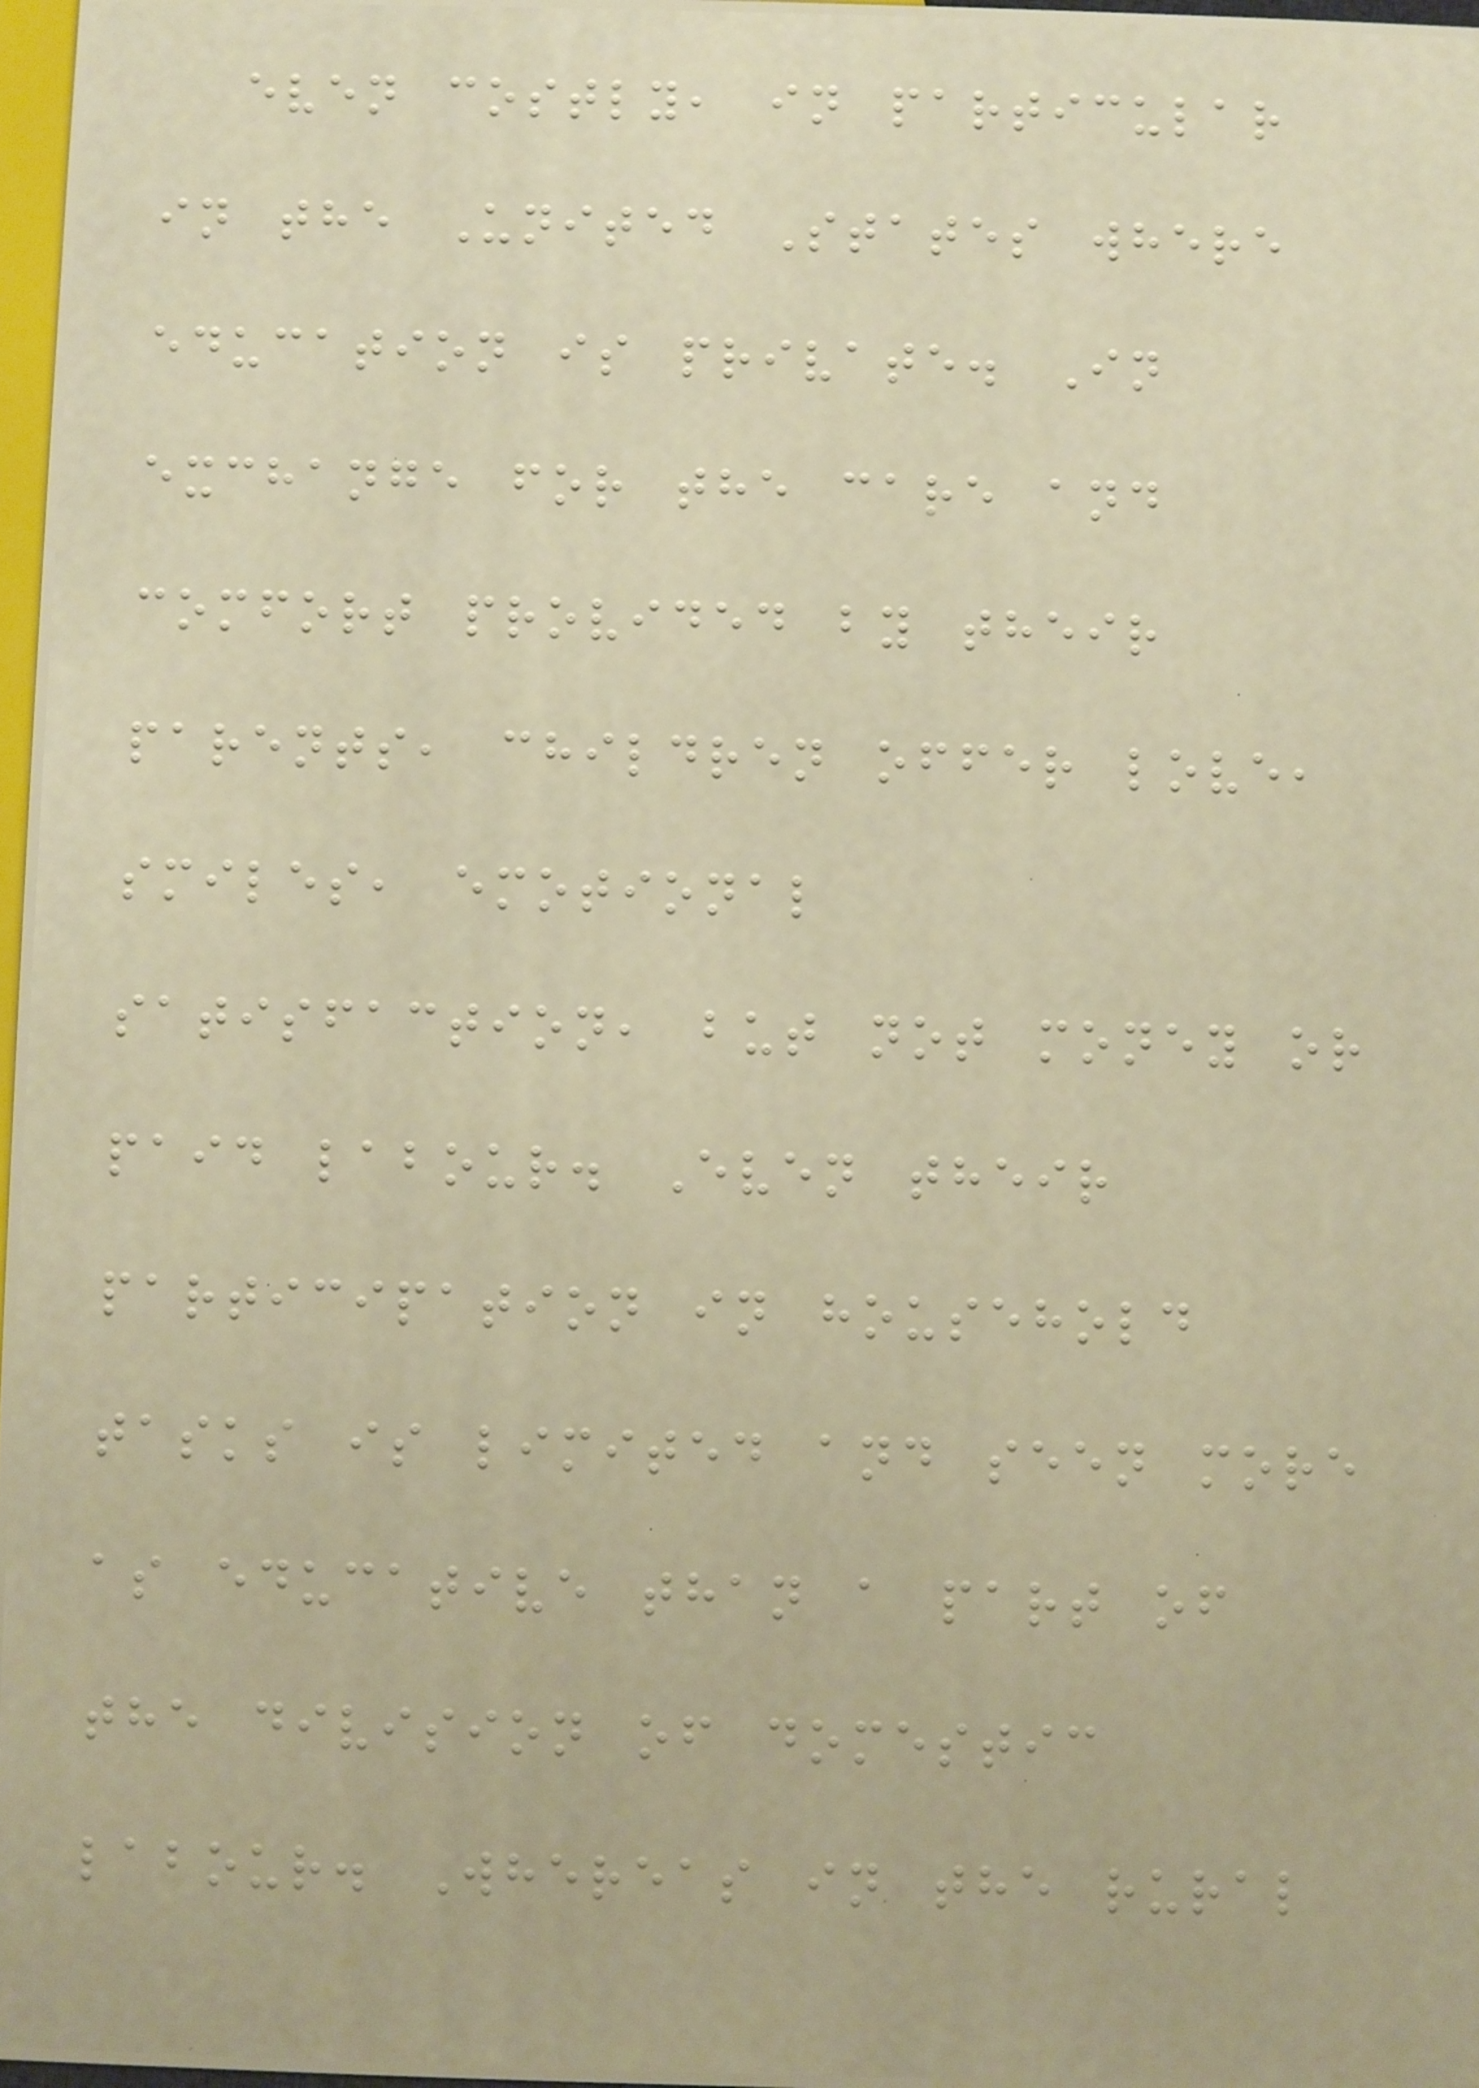even costly, in particular
in the United States where
education is private. In
exchange for the care and
comfort provided by their
parents, children offer love,
smiles, emotional
satisfaction, but not money or
paid labour. Even their
participation in household
tasks is limited and seen more
as educative than a part of
the division of domestic
labour. Whereas in the rural
